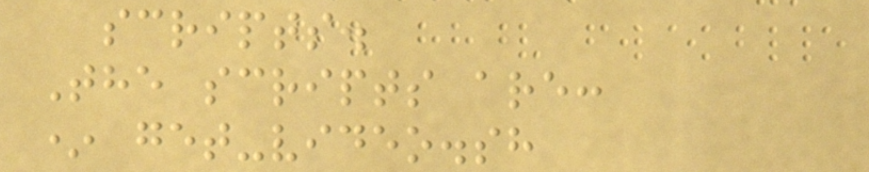scripts.
The scripts are:
* get-video.sh
